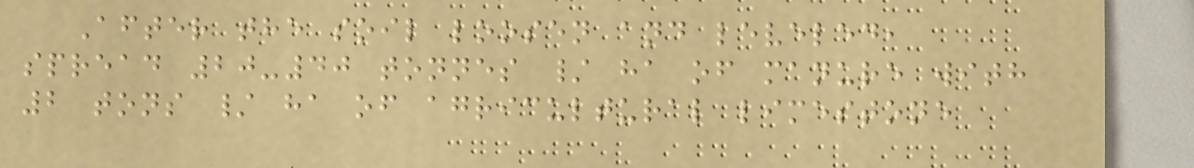After the soil loosen and leveled,
spread 20-40 tonnes / ha of manure with
2 tons / ha of agricultural limestone
